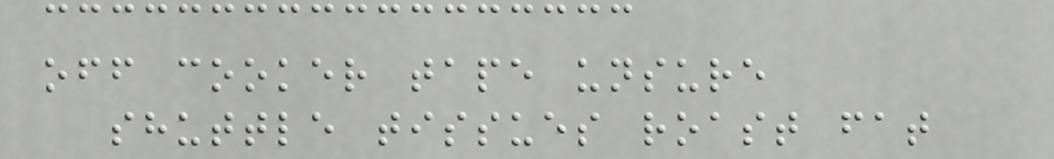off cooker tape unsure
shuttle tissues roast fat
